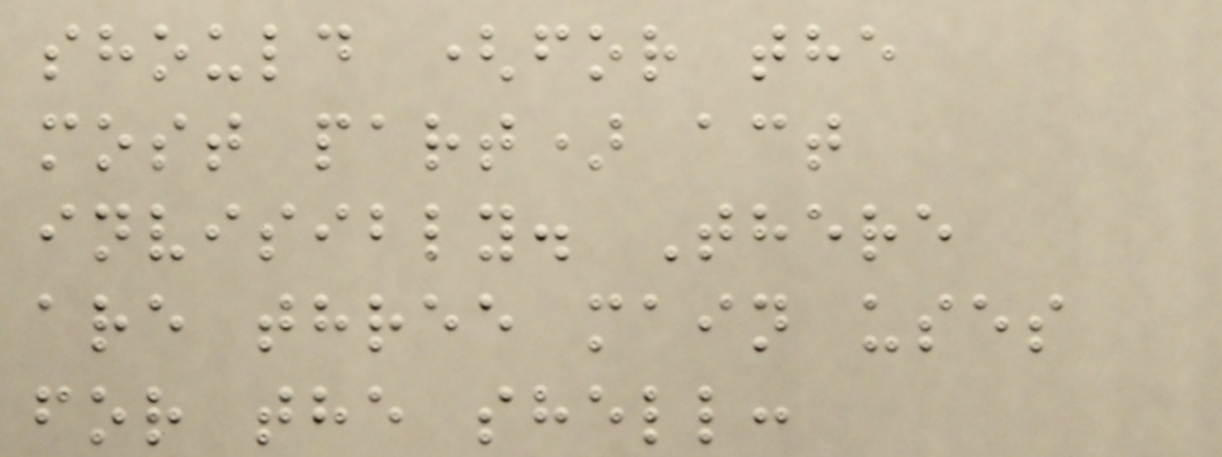should (for the
most part) act
invisibly. There
are three main uses
for the shell:
